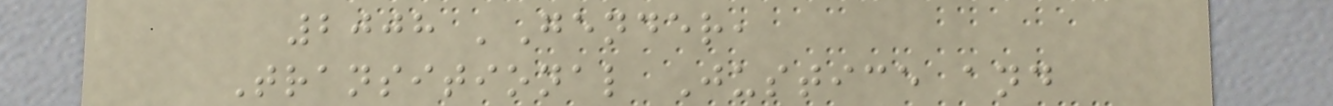2008 'Gender,
Transitional Justice and
